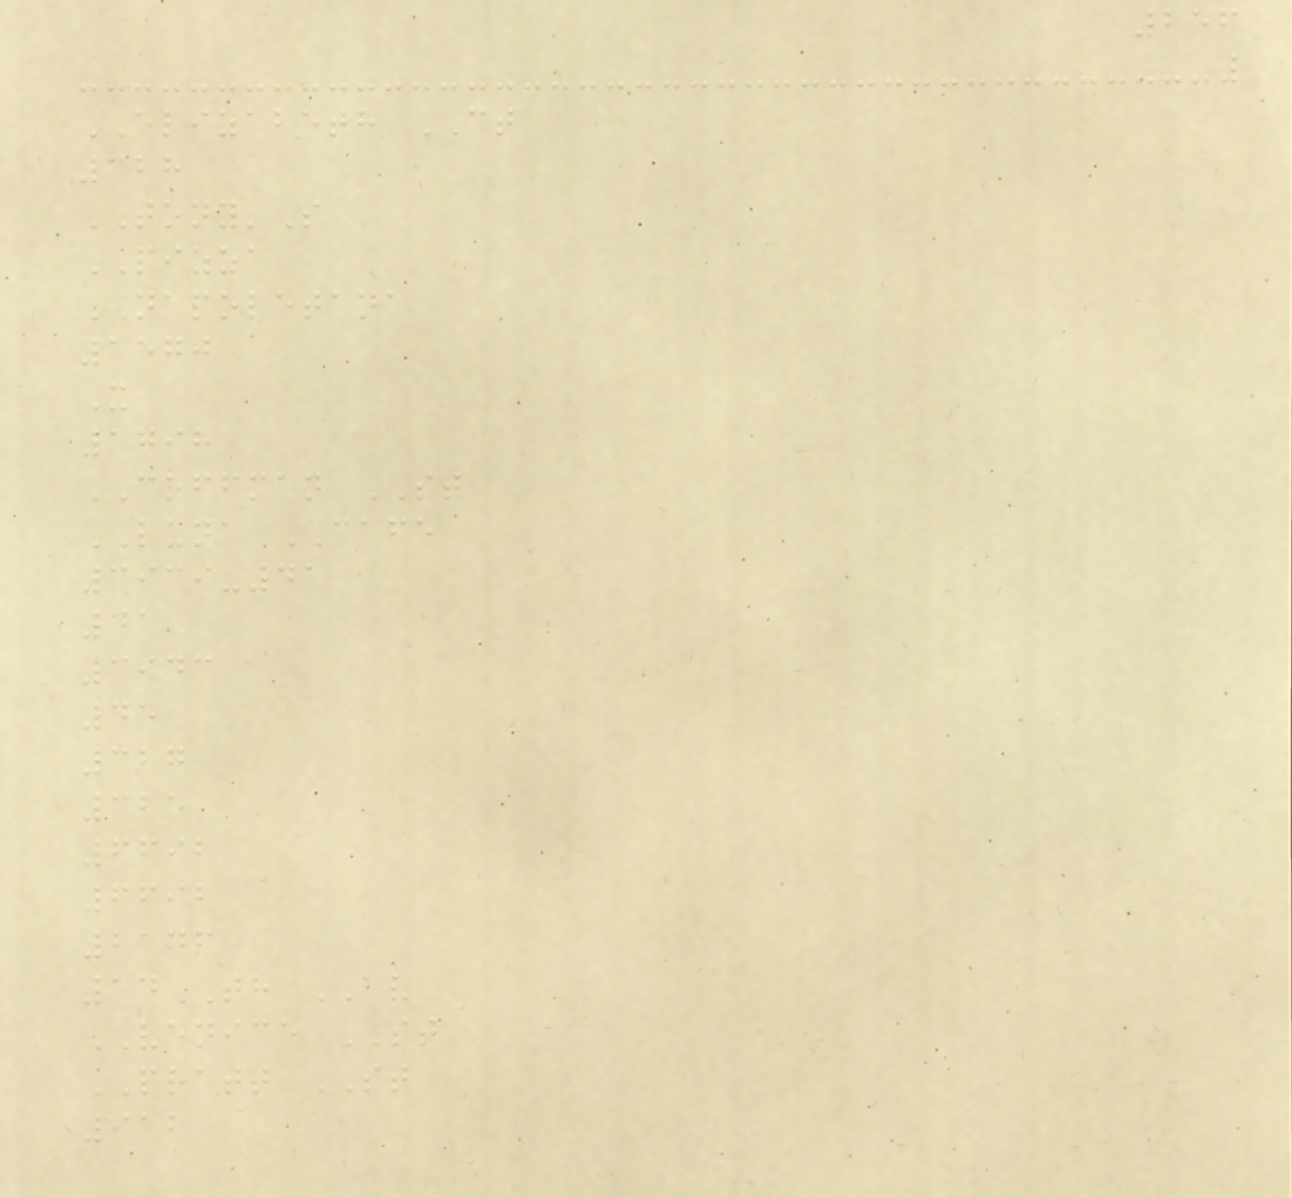256
ELIZABETH CT
328
TONY'S
PIZZA
NAPOLETANA
1570
X
1798
COFFMAN ST
LUNA CAFE
3939-41
41
3943
45
327
325
6692
6692
2146
14TH AV
VENICE ST
PRATT ST
912
